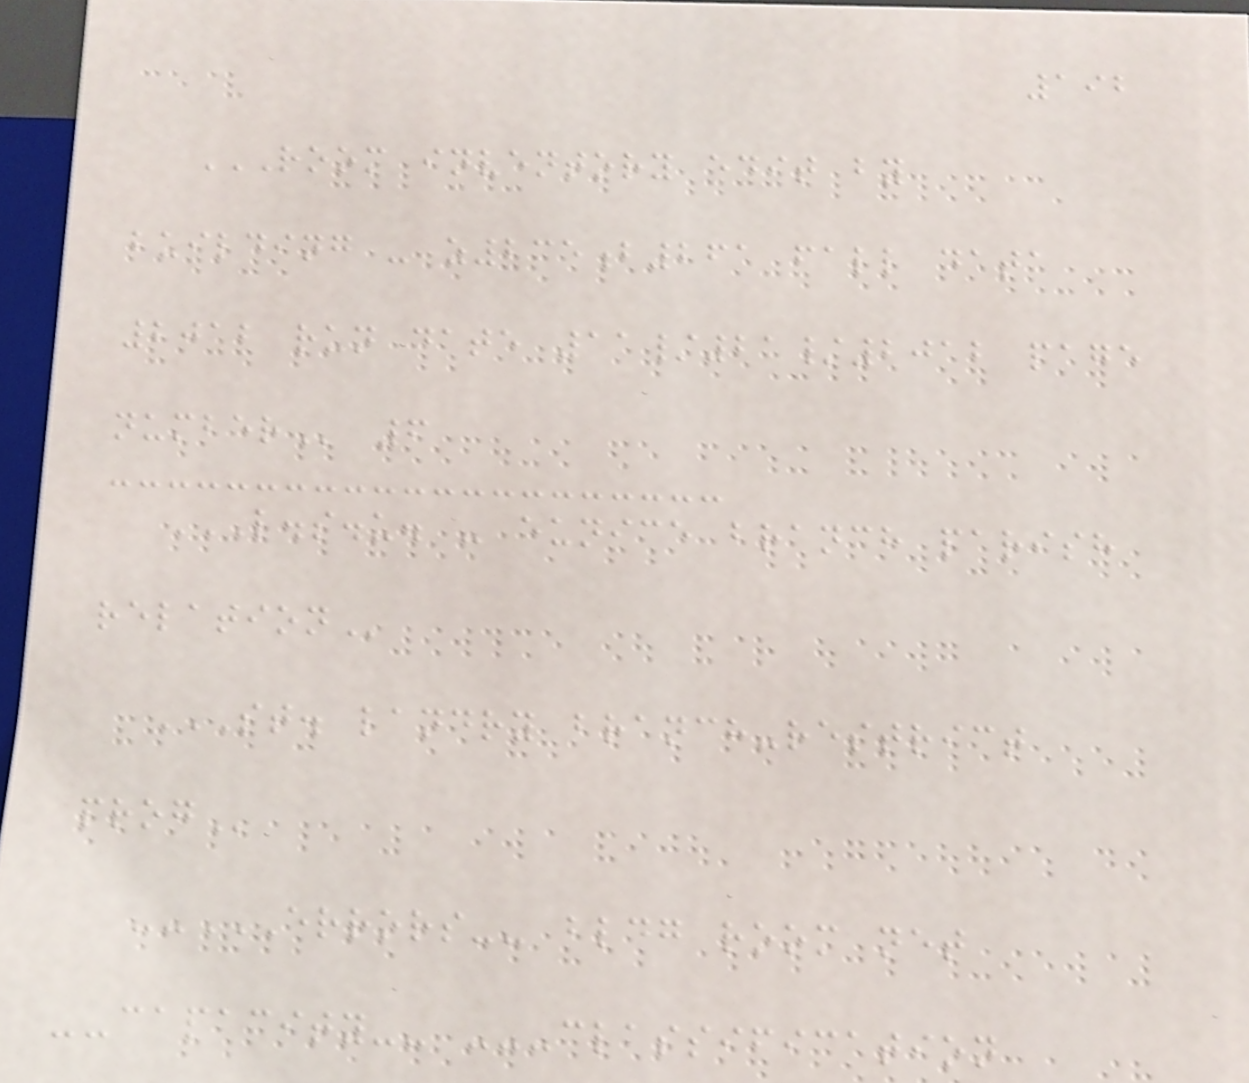192
ROOM INVENTORY EDIT BY
BUILDING - Z235B261 FALL DATA
2012 RUN DATE 11/21/2012 PAGE
NUMBER 6
L.S.U. - EUNICE BRANCH PARISH
RELATION
ST. LANDRY BRANCH-RESTRICT
PROG
--ERRORS-- BLDG ROOM NET
--CAPACITY-- ---CLASSIFICATION
